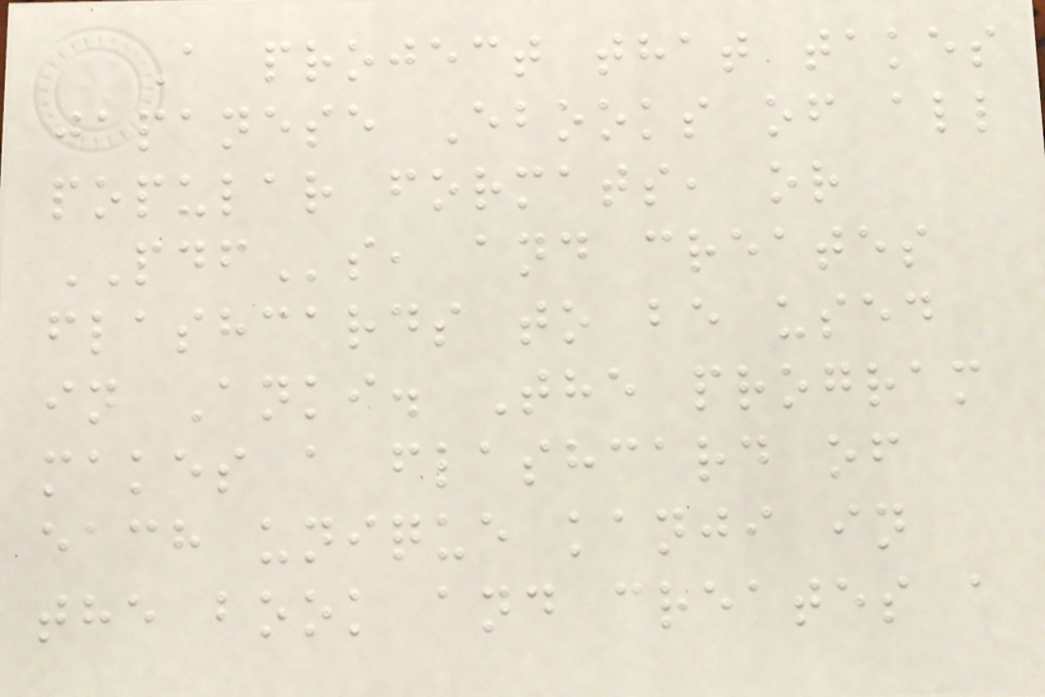A project that takes
japanese Ebooks of all
popular formats, or
PDFs, and creates
flashcards to be used
in Anki. The program
makes a flashcard of
each unique kanji in
the book and creates a
